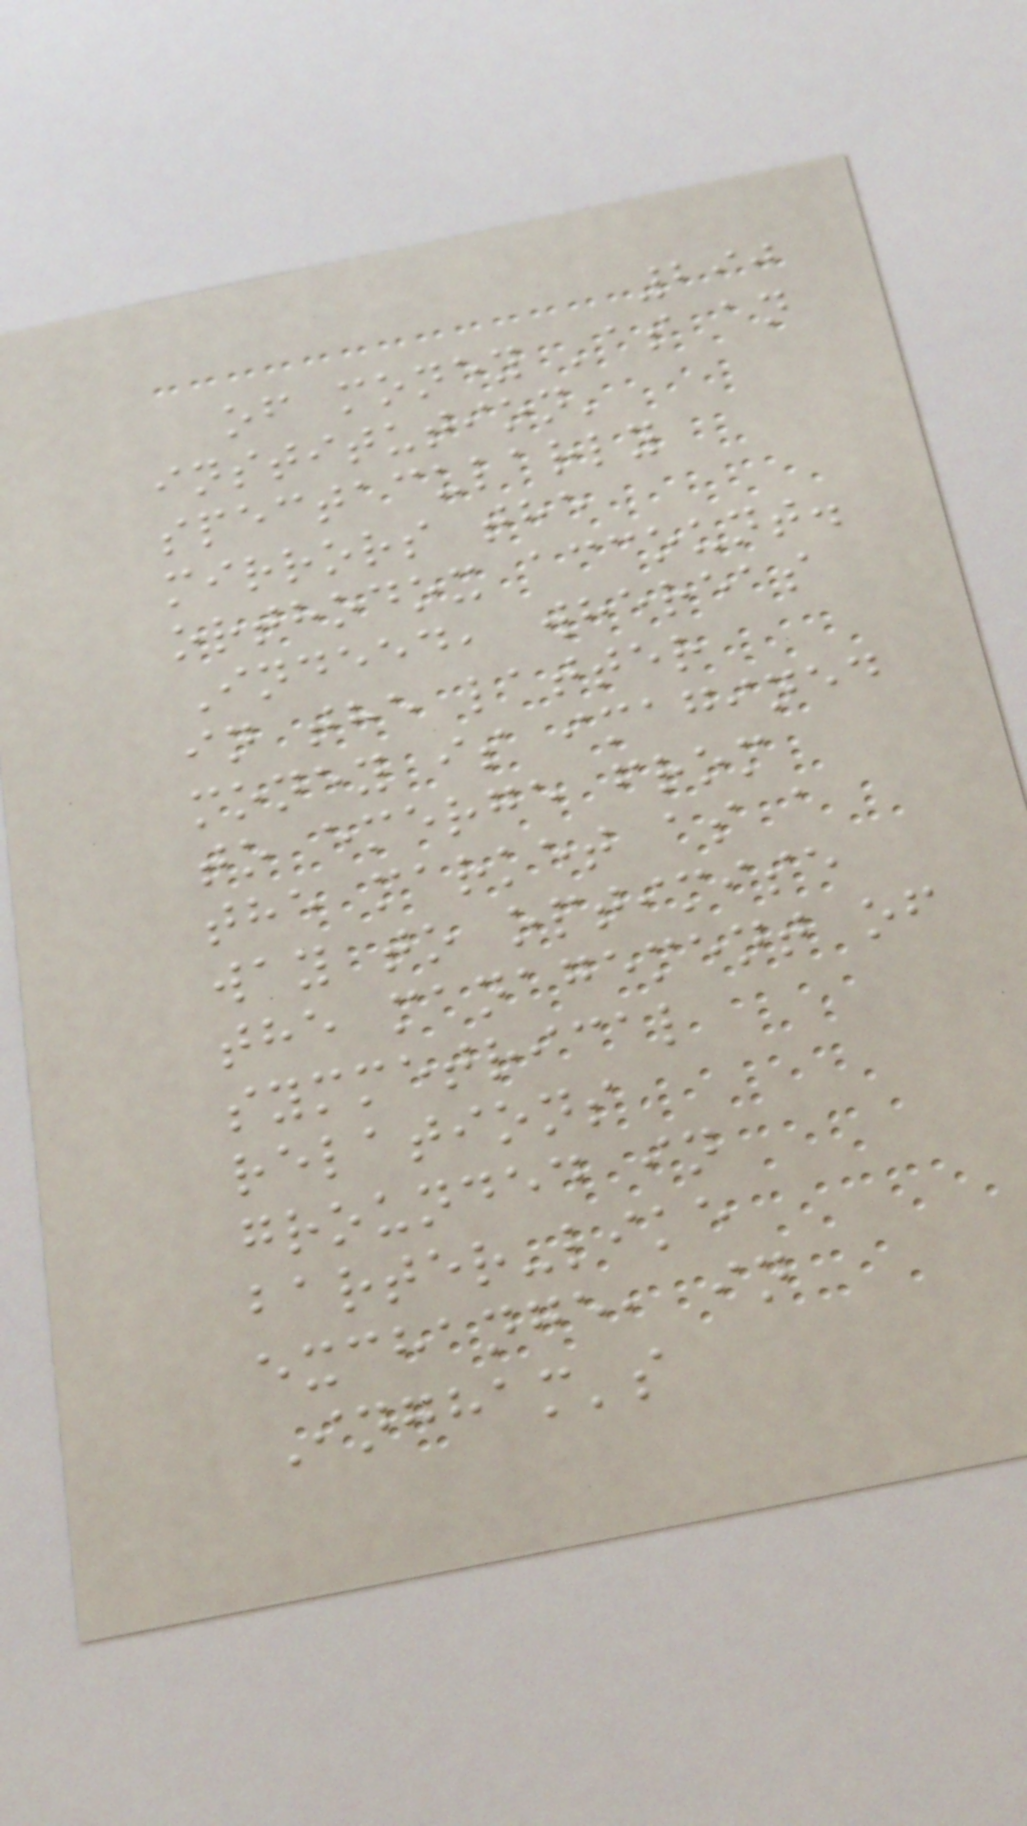290
of money 'as an
institution'
spectacularly
mirrors the
orthodox account.
Indeed, whereas
in the latter
money is imagined
to emerge from
the market as a
way to optimise
the management of
symmetrical
relations
grounded in
barter-like
exchange, in
Ingham's
